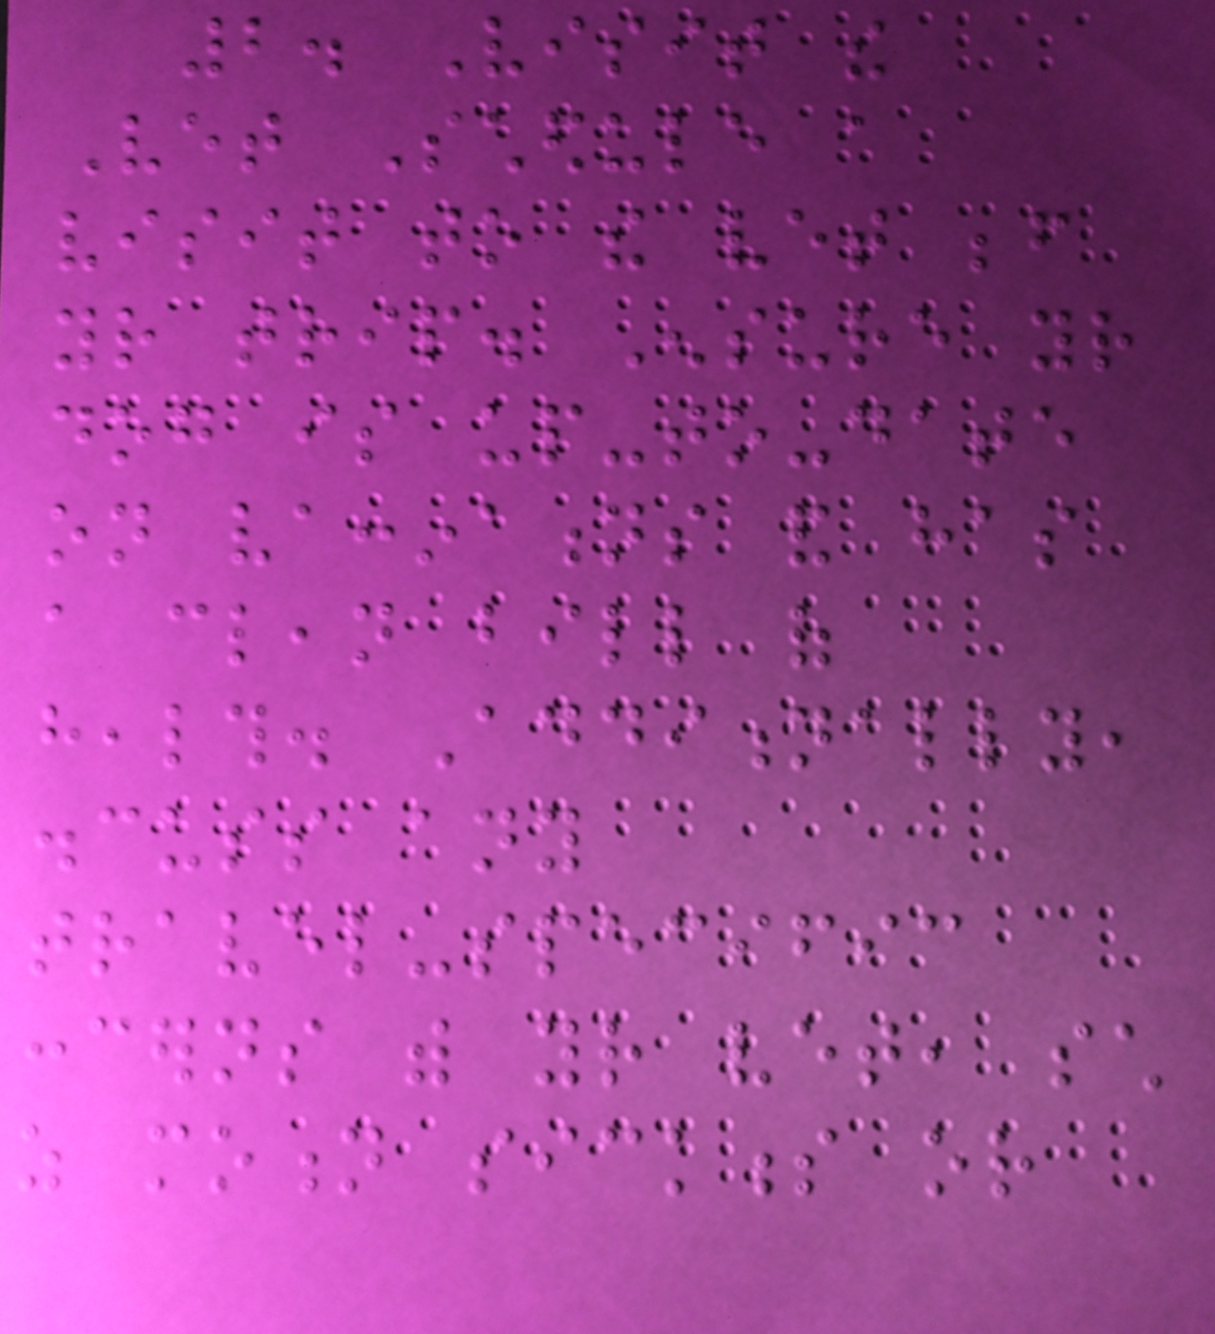2. Visit the
Vet Schedule a
visit to the vet before
your trip. Ensure your
dog is up-to-date
on vaccinations and has
a clean bill of
health. Additionally,
discuss any
travel-specific
concerns with your vet, such
as motion sickness or
